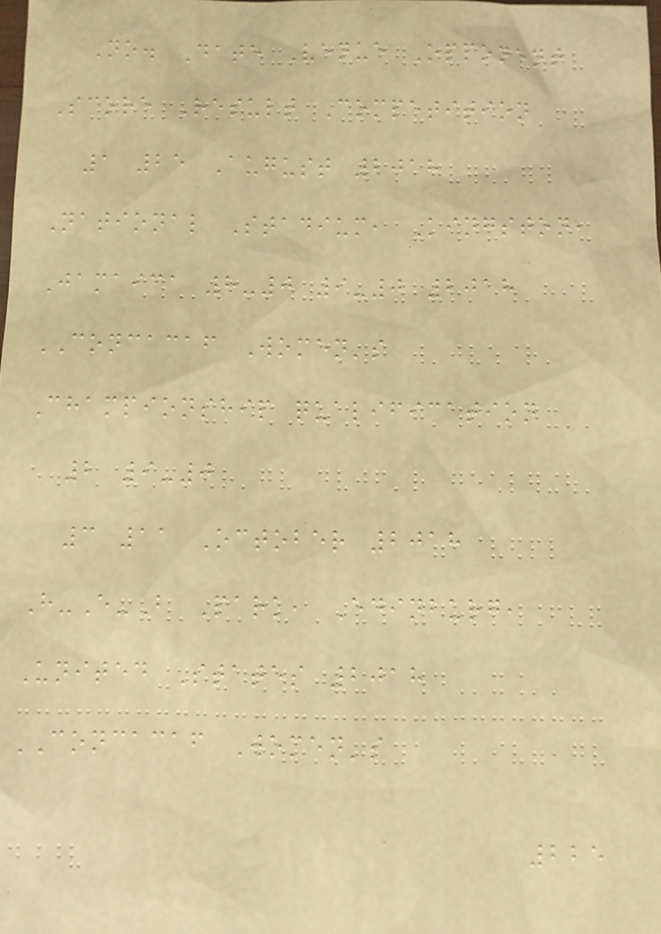No. Date Venue Opponent
Score Result Competition
1 25 August 2018
National Stadium, Kingston,
Jamaica 8-0 9-0 2018
CONCACAF Women's
Championship qualification
2 9-0
3 11 October 2018
H-E-B Park, Edinburg,
United States 2018
CONCACAF Women's
225
